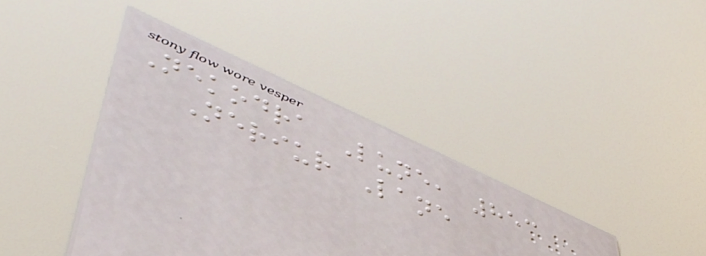Nekodra Lune, 853
Neriur Lane
